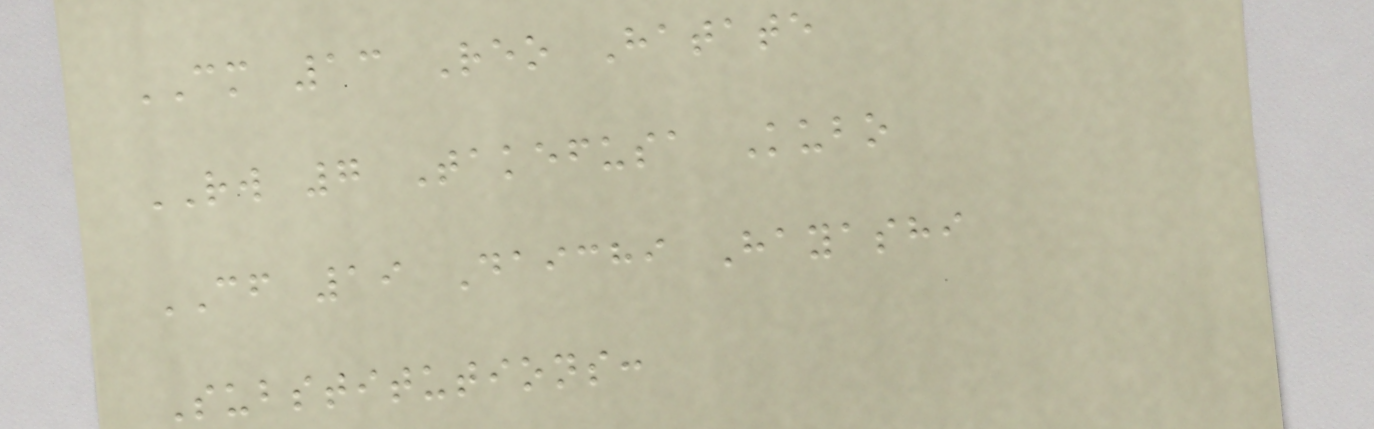CM 13 Reo Hatate
RW 7 Takefusa Kubo
CF 19 Daichi Hayashi
Substitutions:
